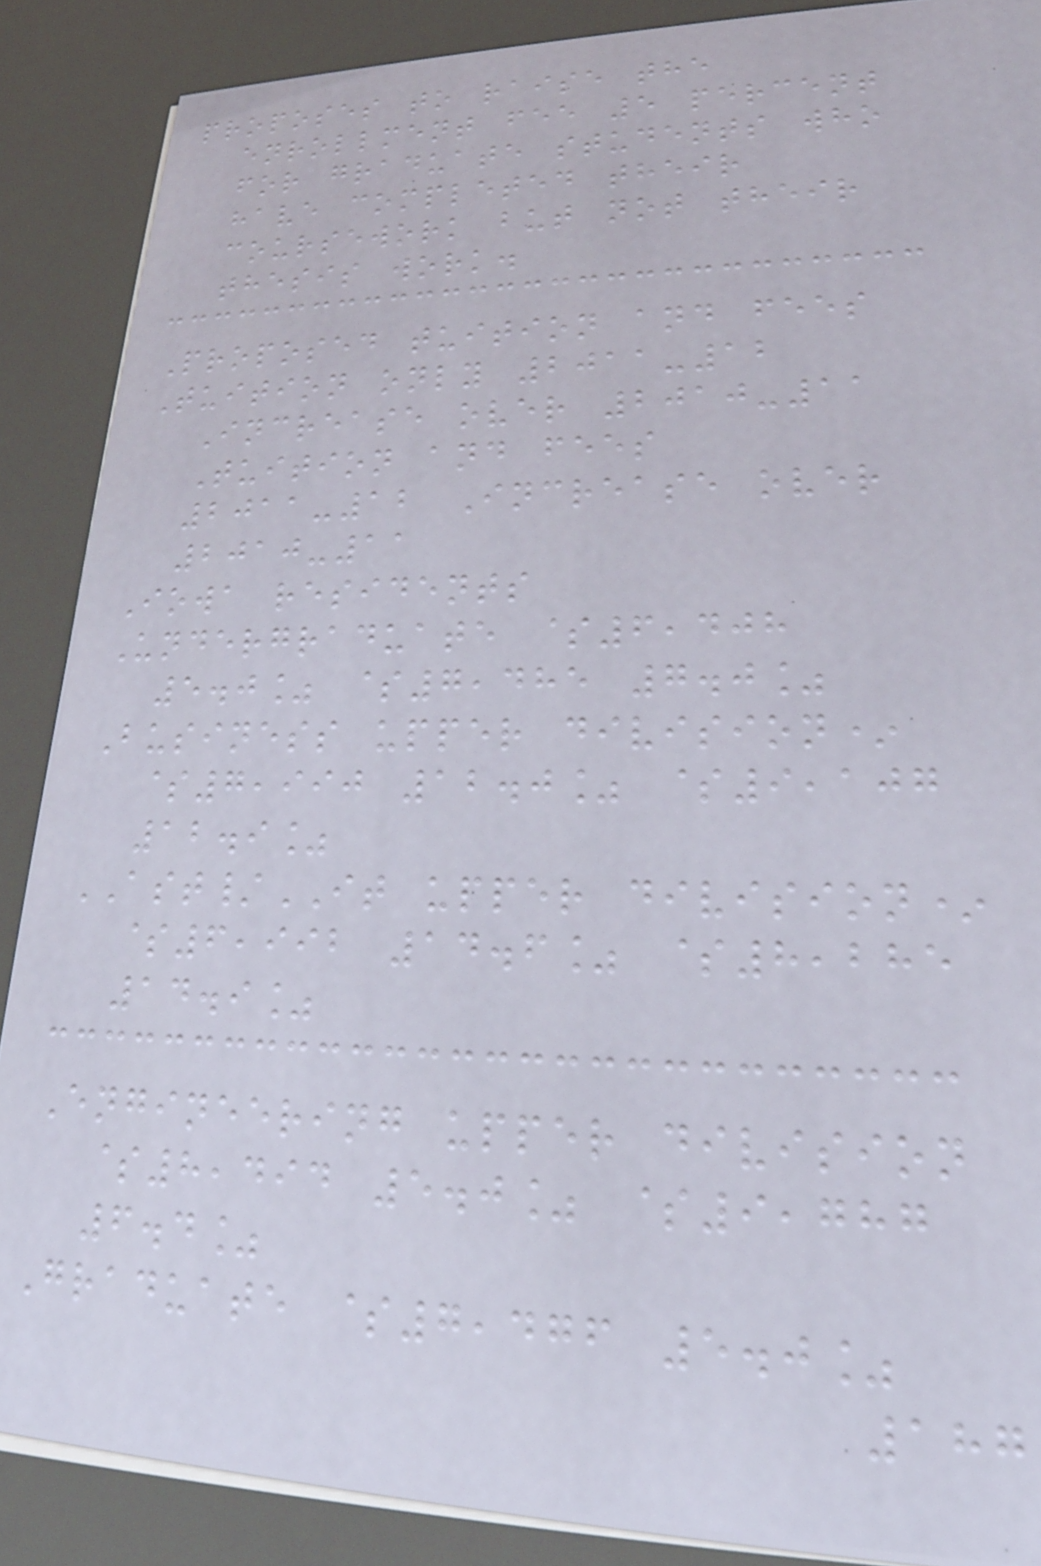proposes to raise the
enrollment fee 5 percent
for graduate students who
have completed their
coursework but not their
thesis work.
Proposed tuition and fees
Tuition only 2011-12
Increase over 2010-11
Tuition and fees
2011-12 Increase over
2010-11
Iowa residents
Undergraduate $6,408
5.0% $7,485 7.0%
Business upper division*
$7,990 12.0% $9,107
12.9%
AST/IT upper division*
$6,992 14.6% $8,285
14.9%
Engineering upper division
$8,494 5.0% $9,787
6.4%
Graduate $7,476 5.0%
187
